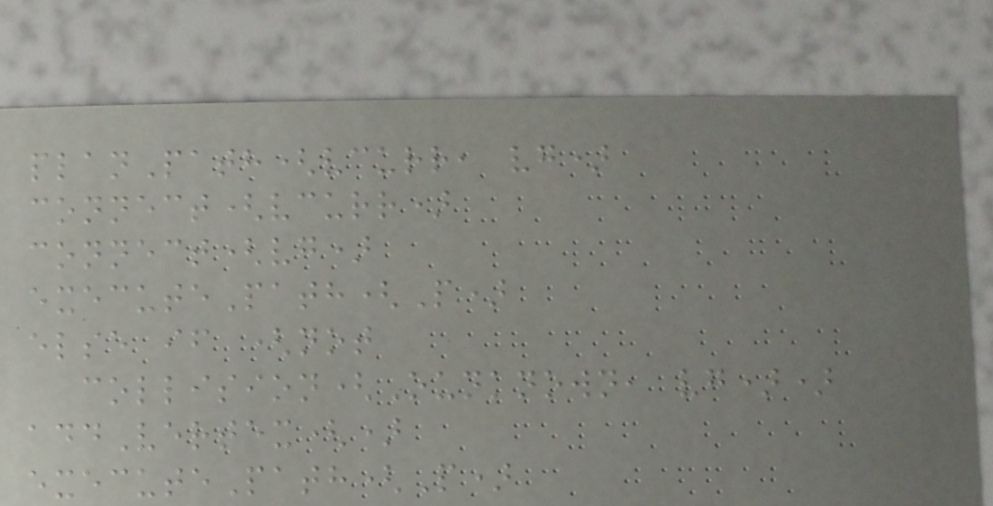planPath(vcurr, vg)
connect(vcurr)
connect(vg)
executePath(P)
else if (not
collision(Ounknown, vg))
addVertex()
executePath(P)
